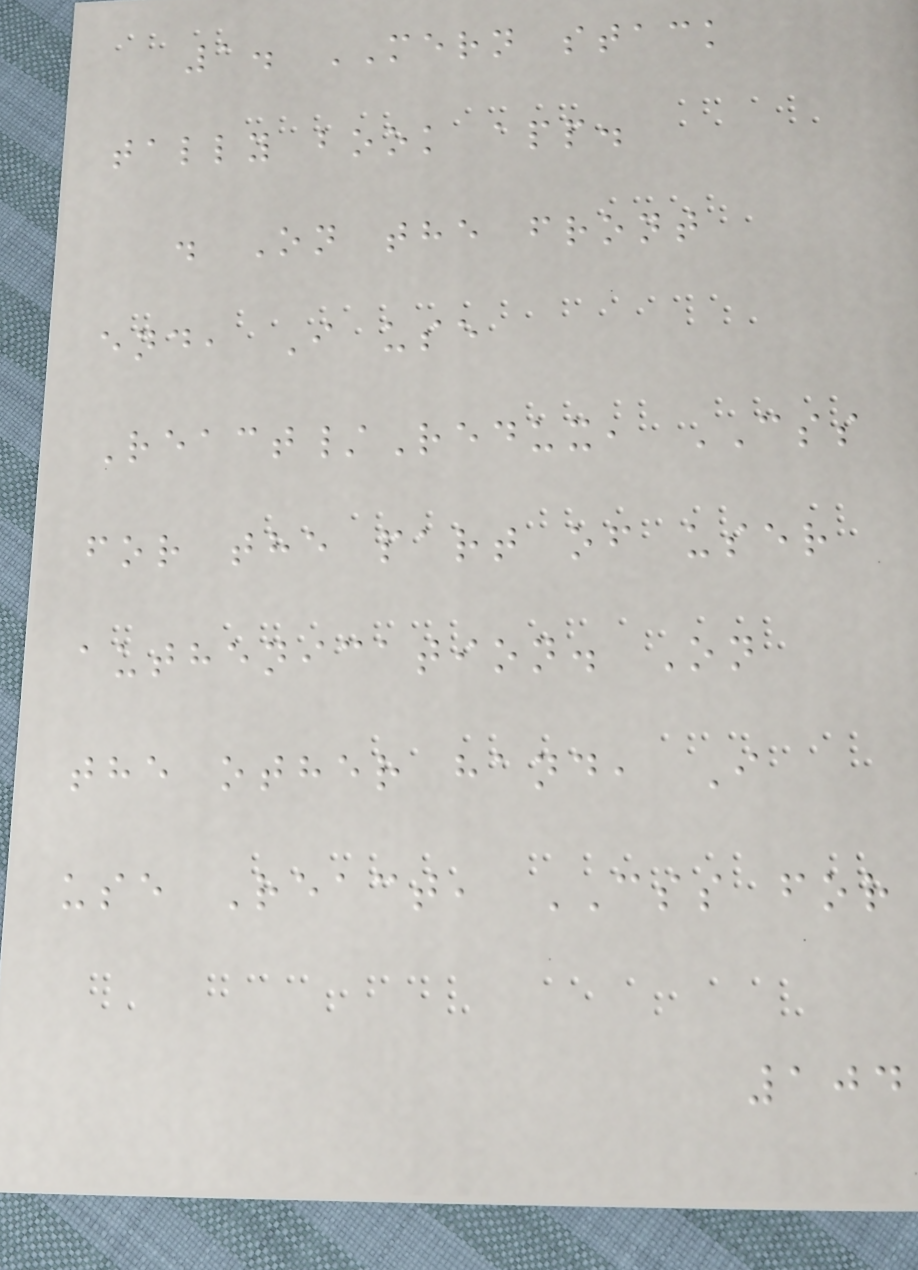1. MERN stack
tally book app.
. On the front
end, I use
React/Redux, CSS
for the part of user
authenication. On
the other hand, I
use React, CSS for
104
